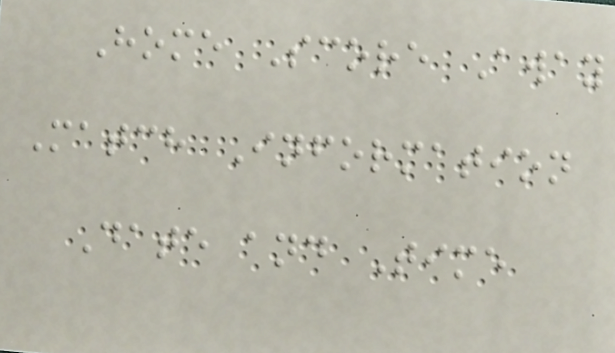Home Score Away
Match Information
Date and Time
